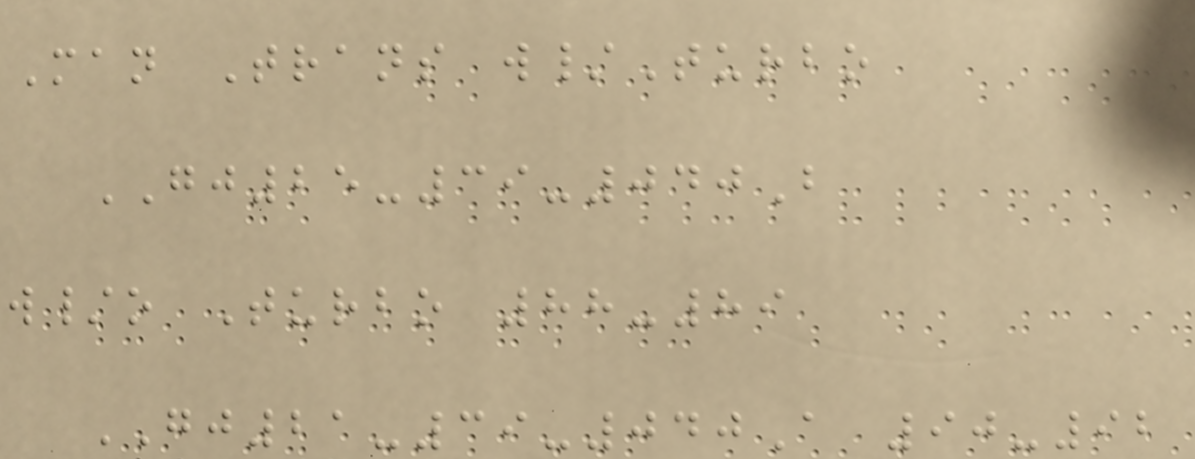Man Trans w/Turbo
GJ25-39-040B
w/o Turbo 88-89
GJ21-39-040A 90-92
